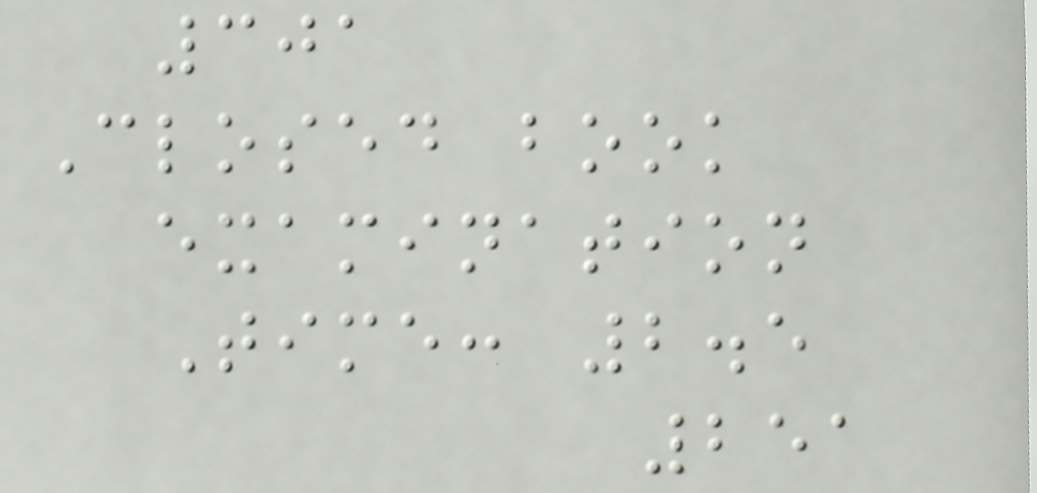301
Closed book
examination
Time: 2.5
251
